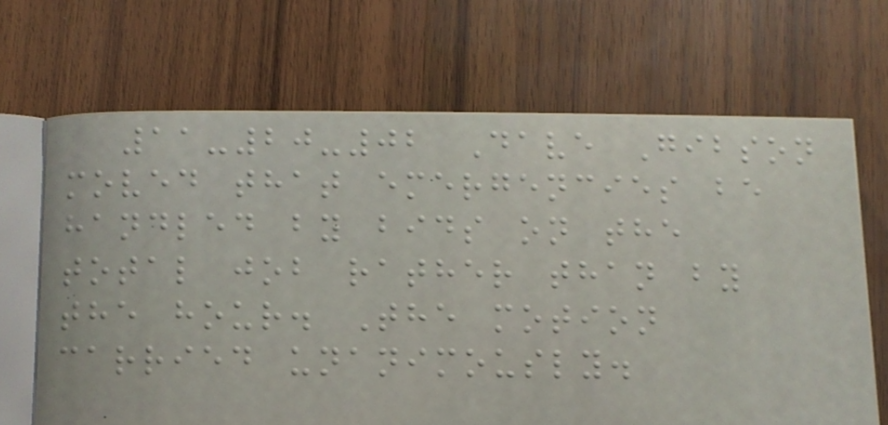11-20-02 Dave Gibson
moved that emergencies be
handled by bids on the
total job rather than by
the hour. The motion
carried unanimously.
